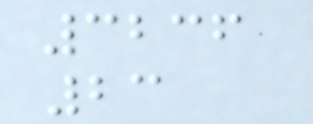3236
23
